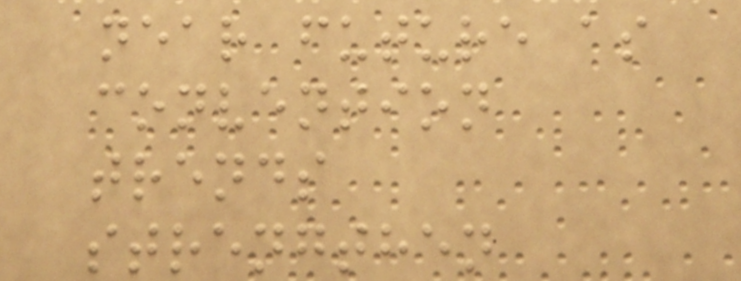near future as
convention
trends
strengthen
